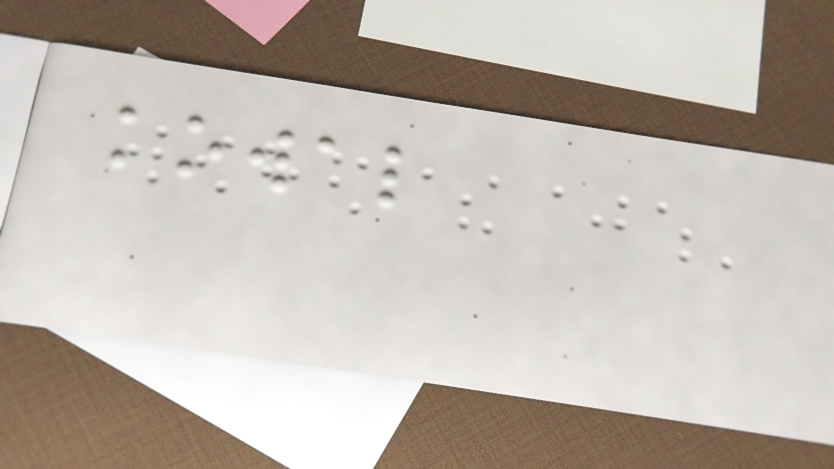kowal
